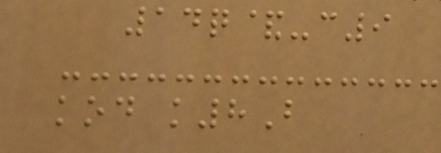14q&-c9
kod k8B
